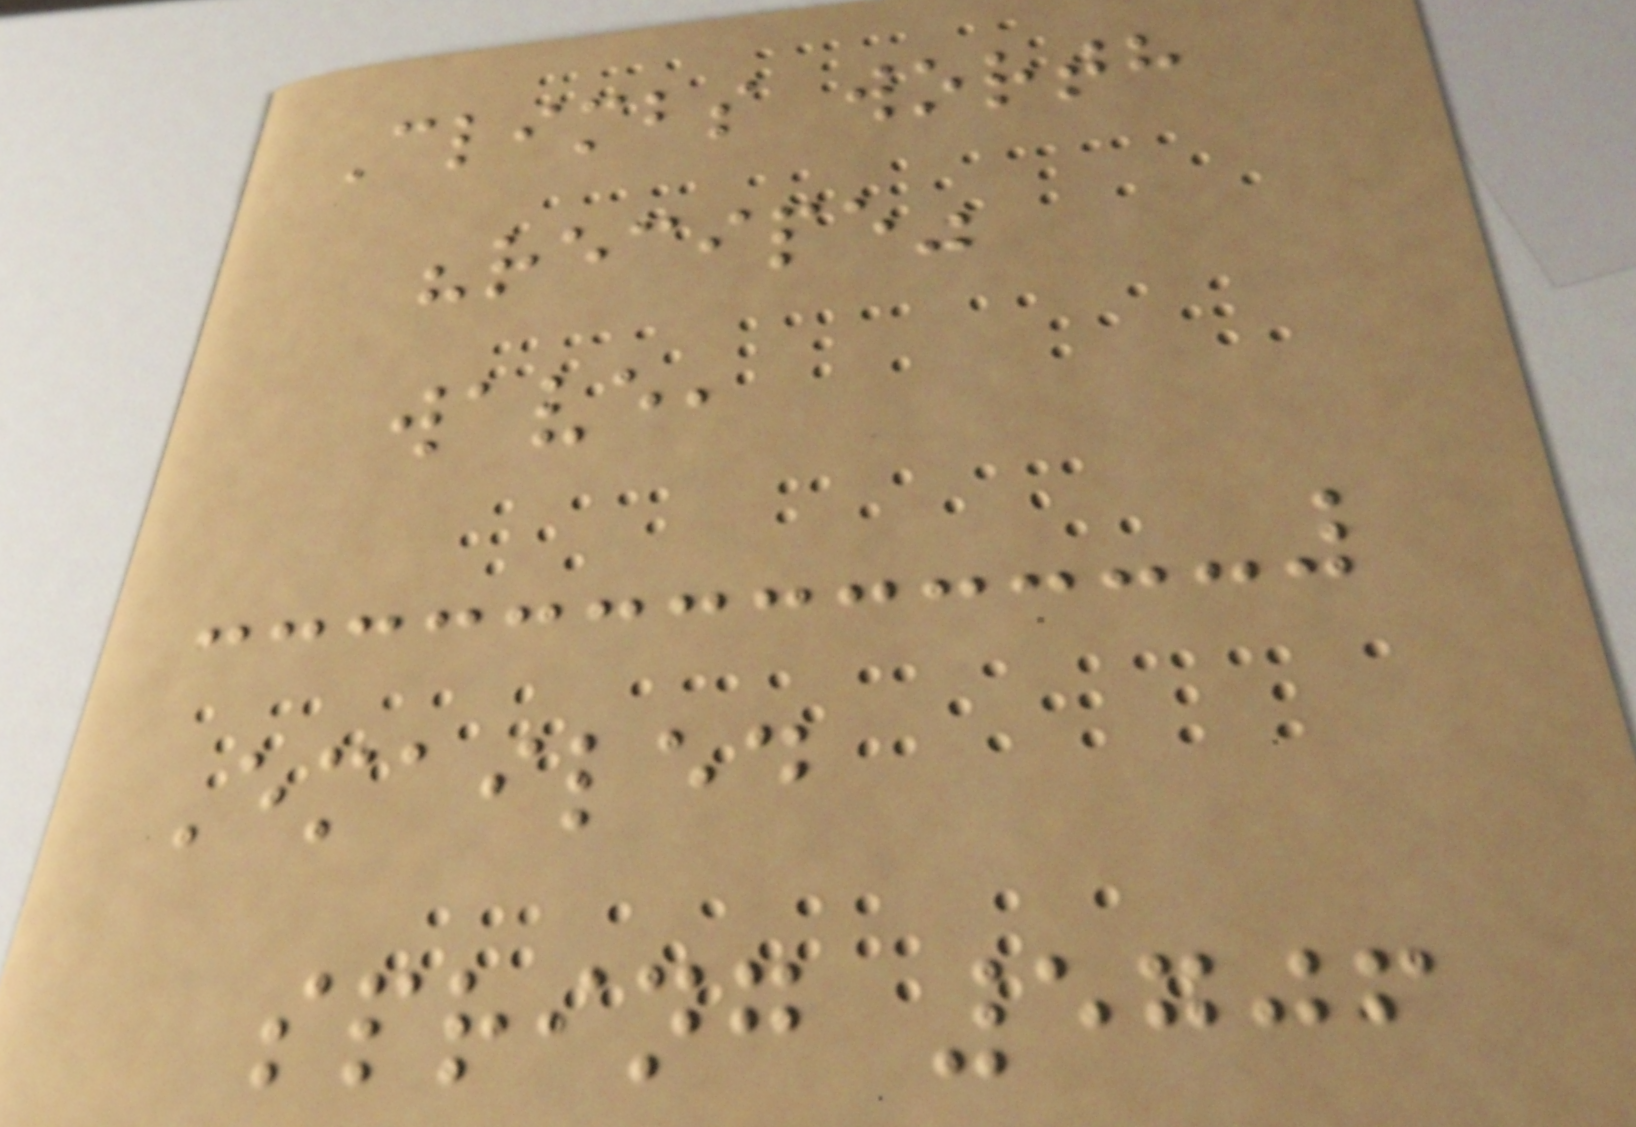Climbs worth
"recipe"
wave,
Emailed
spring 5706
